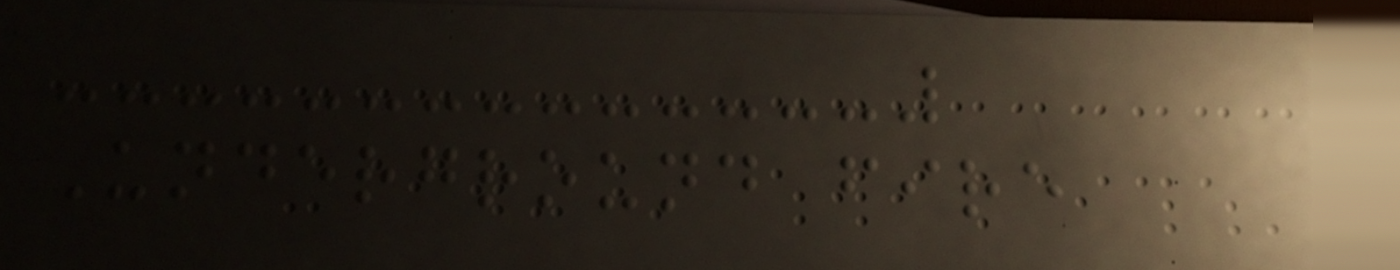Underground fire
